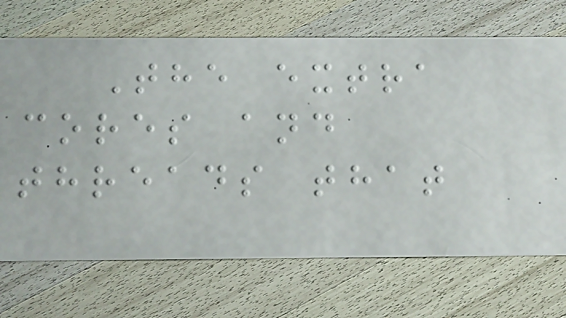The extra
cores and
threads that
